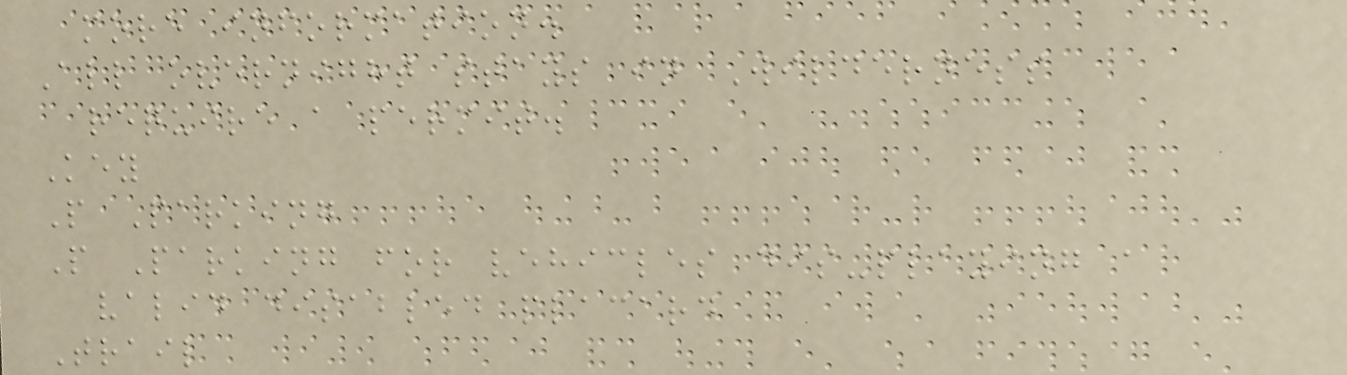more information.
All overnight stays in Wilderness
require a permit.
Key
P Parking
P Parking for vehicles dis-playing a
valid disabled placard
Trail
